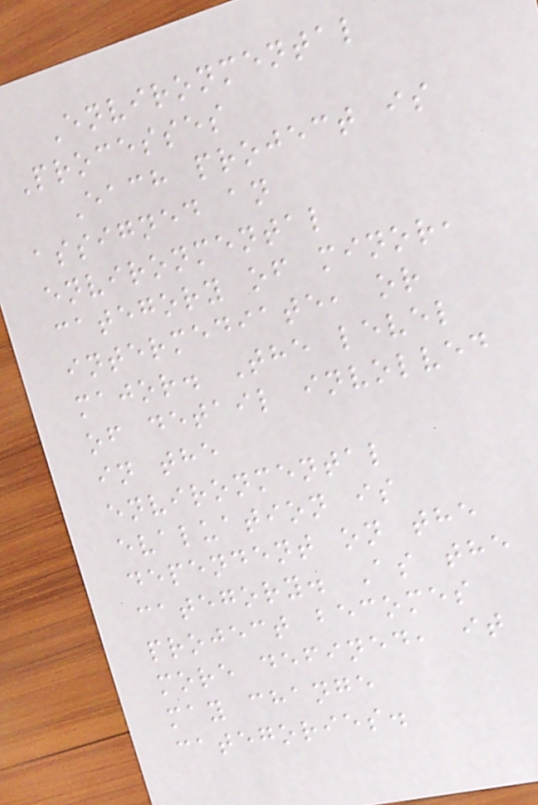Environmental
Processes
Each project is
assigned an
environmental
category of minor,
intermediate, or
major. The level
of detail involved
in the
environmental
evaluation is
dependent on the
category. As the
project becomes
more defined, it
may change
categories.
